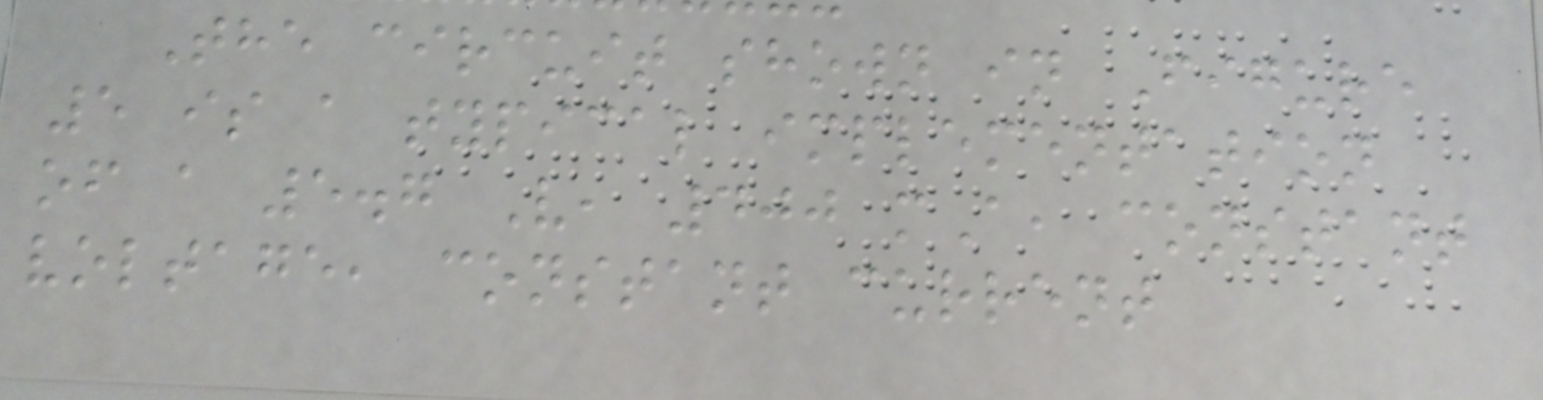The circuit shown in Figure
5 is a typical implementation
of a 5.7 V, 400 mA, constant
voltage, constant current
